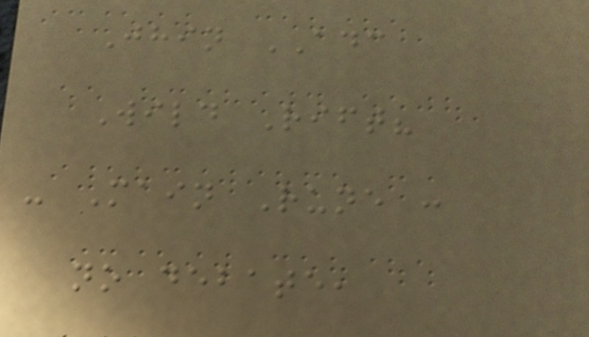Jhin ADC
Wild Rift?
- Main Rune :
no debate,
